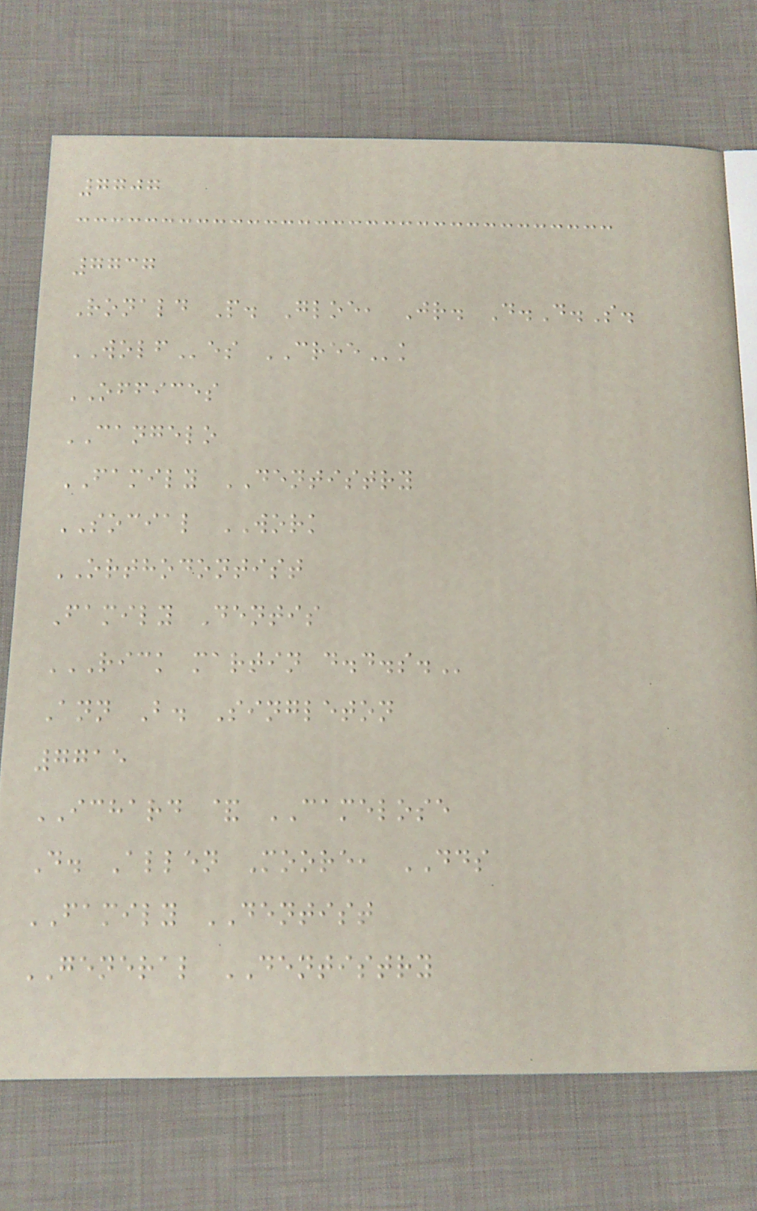7707
7737
Ronald P. Gloe, Jr. D.D.S.
WOLFes CREEk
OFFICES
CANGELO
FAMILY DENTISTRY
SOCIAL WORK
ORTHODONTIST
Family Dentis
RICK MARTIN D.D.S.
Ann B. Singleton
7715
ICHARD & CAMELOSE
D. Allen Moore, DDS
FAMILY DENTIST
GENERAL DENTISTRY
